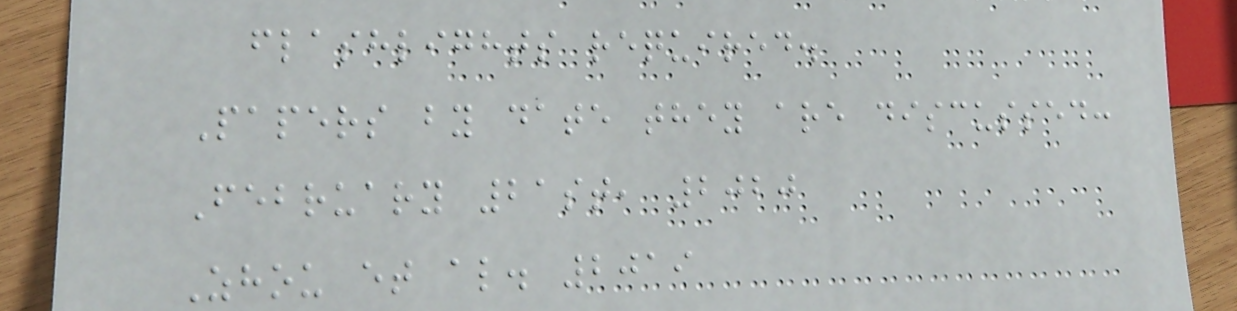flashlights required.
Papers by date they are discussed:
February 21st, 2020
Zhou et al. 2019
